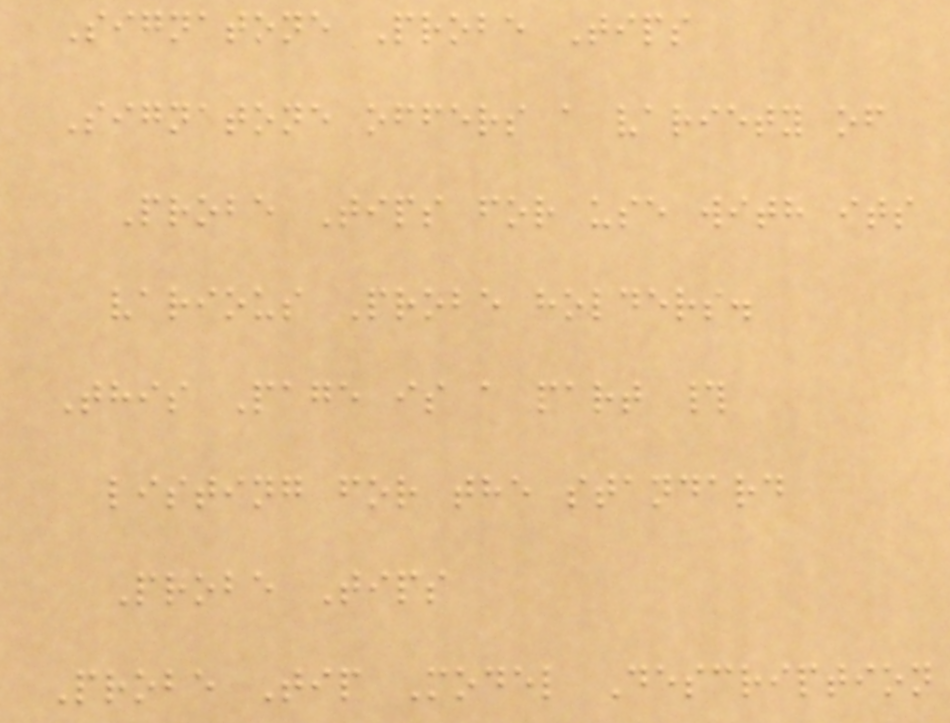Signatone Probe Tips
Signatone offers a variety of
Probe Tips for use with its
various Probe holders.
This Page is a part #
listing for the standard
Probe Tips
Probe Tip Model Description
